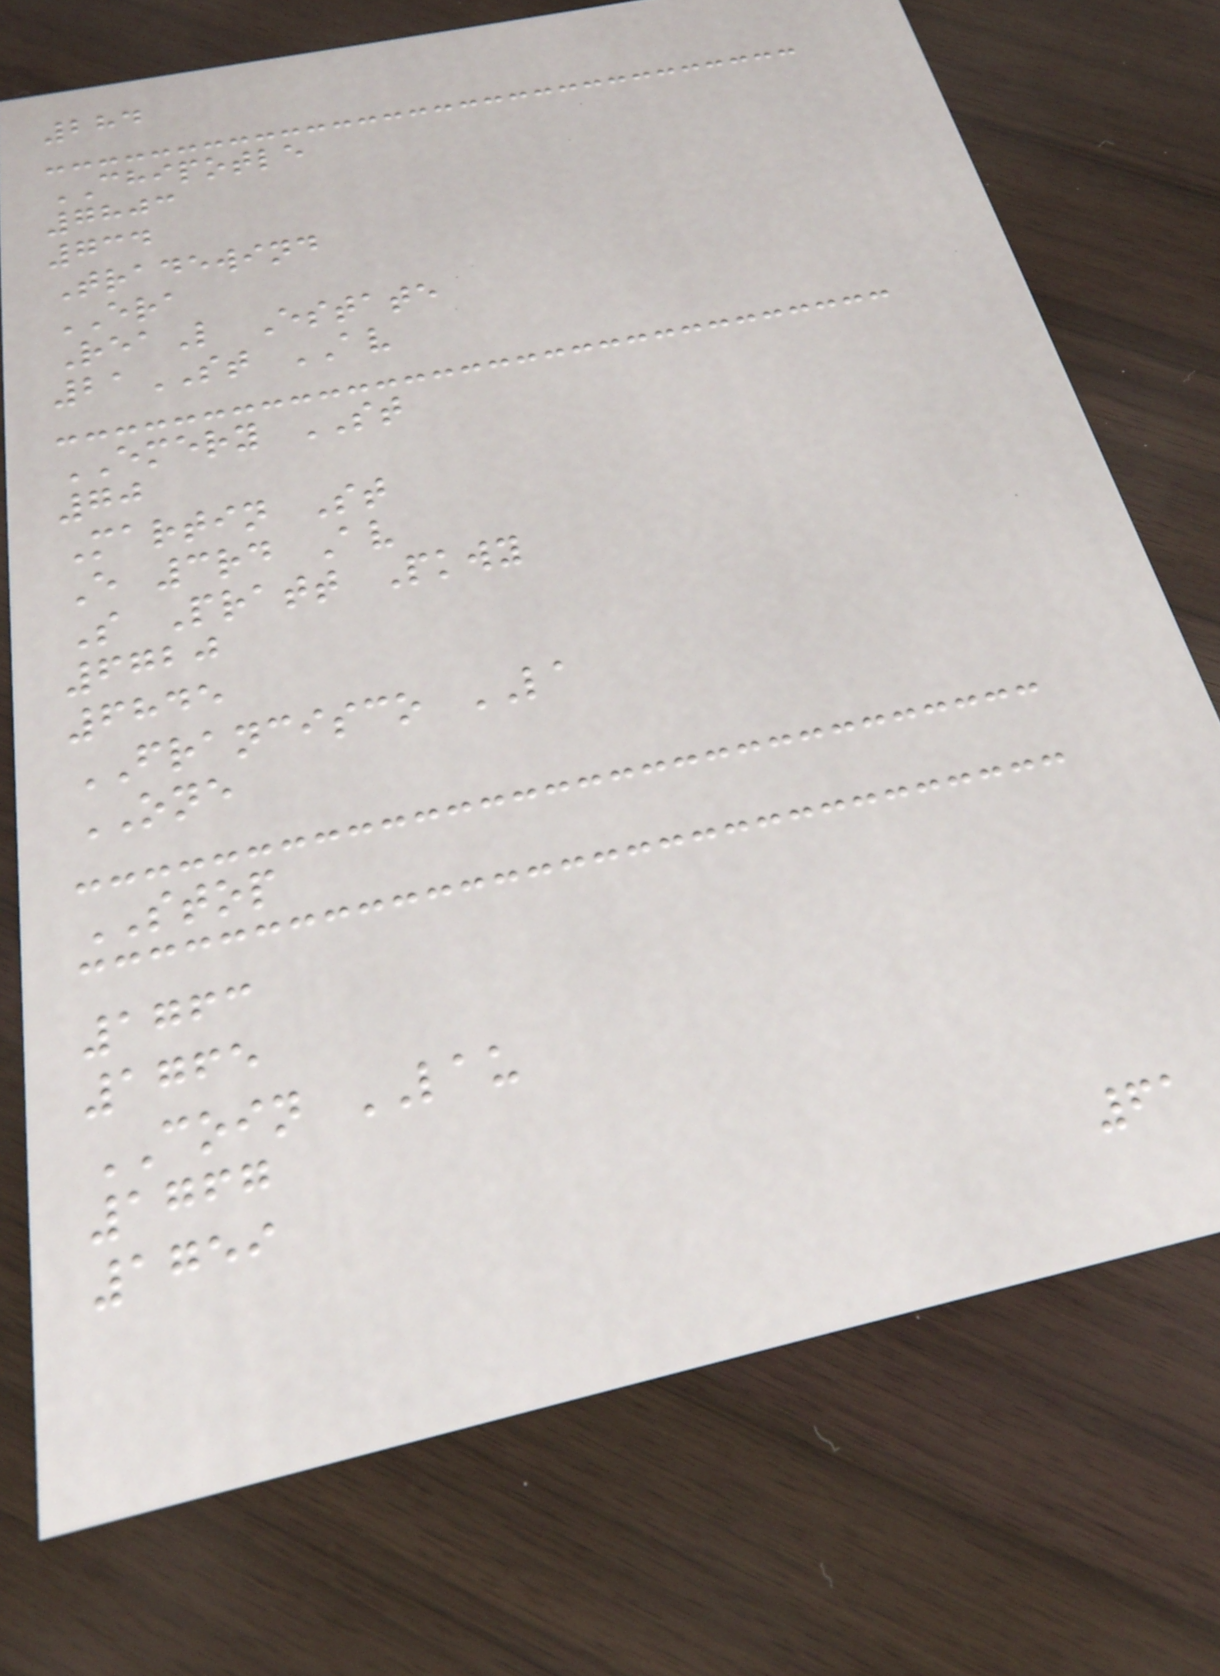284
CHIPOTLE
7803
734
Tradewind
ERA
ReaL Estate
21ST AV
EMERY ST
70
Martin St
E 3rd Av
S Pratt Pkwy
6720
6845
FRANCISCO LA
ONE
STOP
1763
1765
COIN LAU
1767
1759
61
